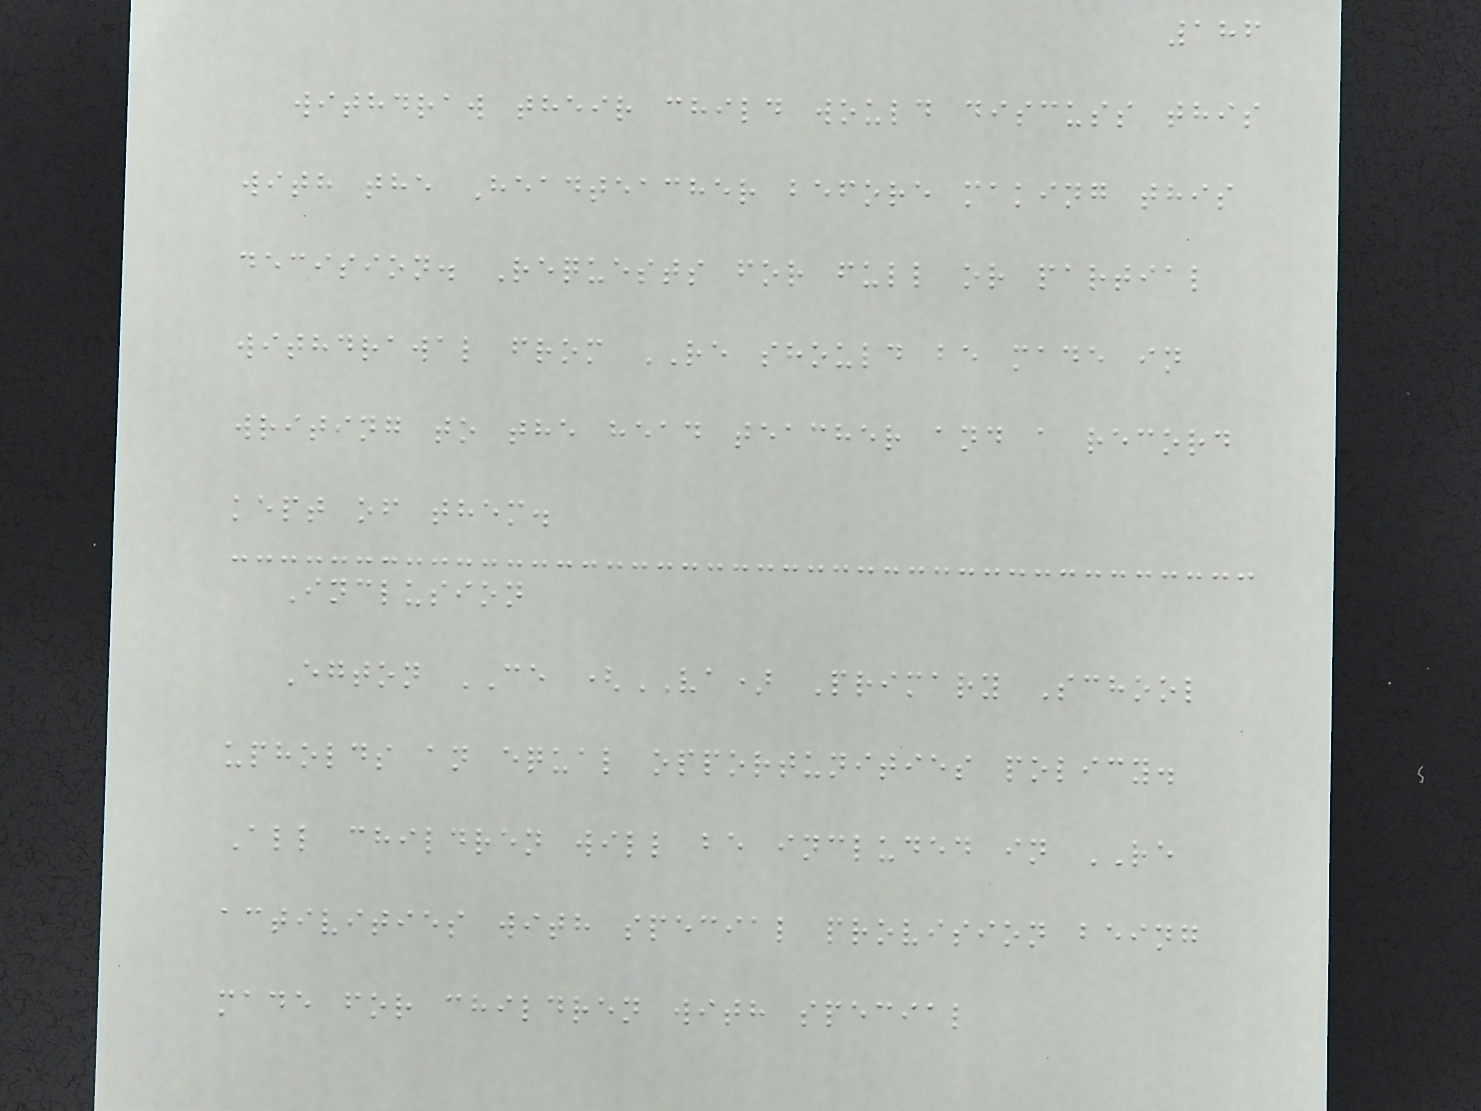186
withdraw their child would discuss this
with the Headteacher before making this
decision. Requests for full or partial
withdrawal from RE should be made in
writing to the head teacher and a record
kept of them.
Inclusion
Egton CE (VA) Primary School
upholds an equal opportunities policy.
All children will be included in RE
activities with special provision being
made for children with special
